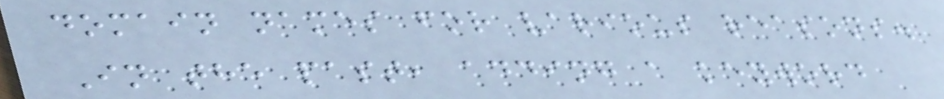domain names for various reasons.
In the past, adding a keyword
